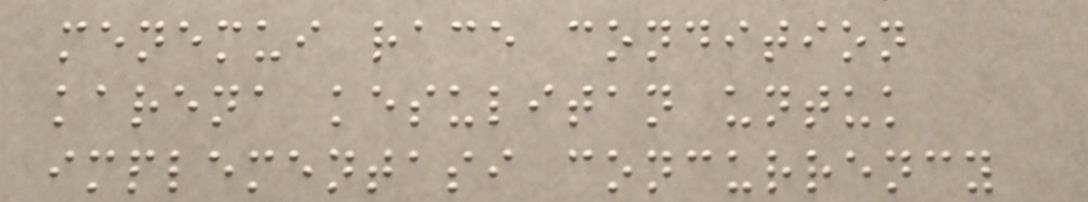menemui race condition
karena kesulitan untuk
implementasi concurrency
